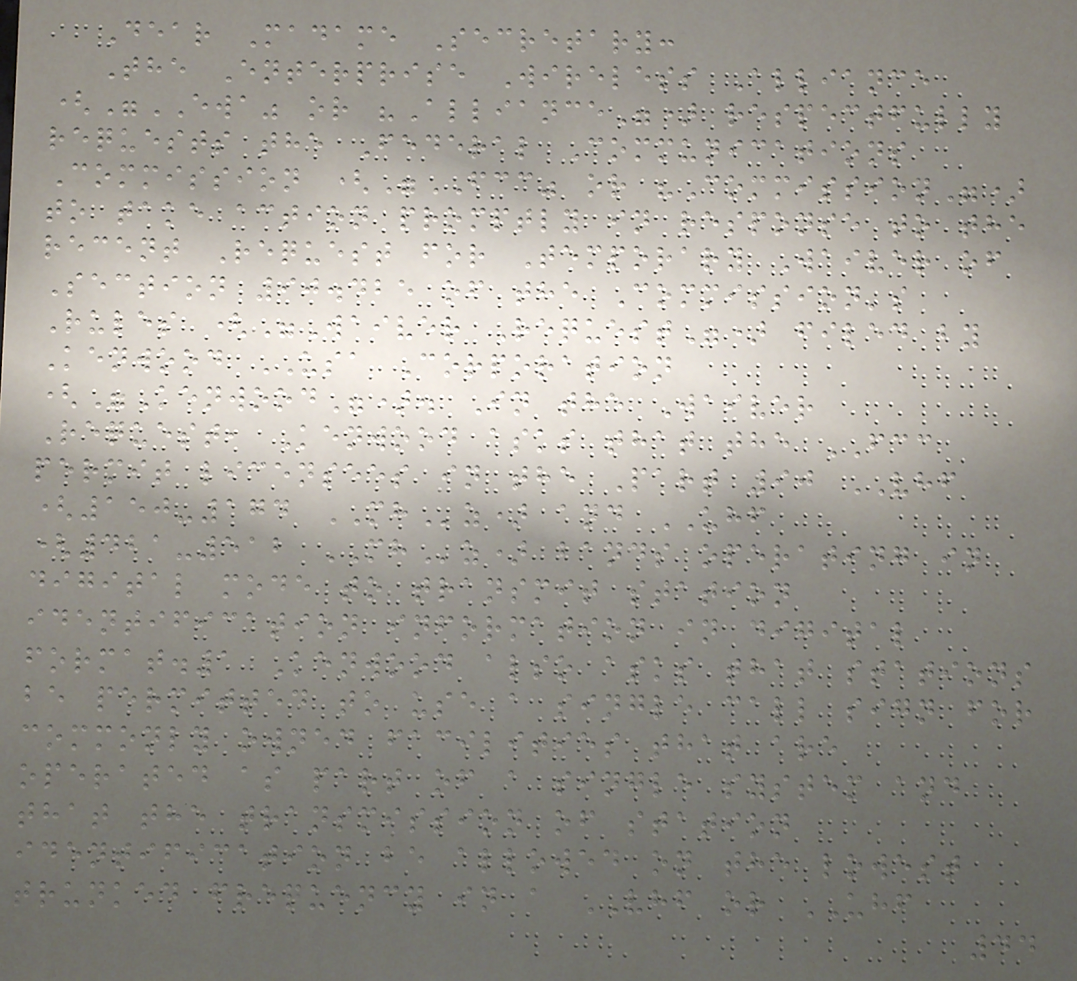Dear Madame Secretary:
The Enterprise Wireless Alliance
("EWA" or "Alliance") respectfully
requests the Federal Communications
Commission ("FCC" or "Commission")
to take action promptly in response to the
recent Request for Temporary Waiver of
Section 90.425 of the Commission's
Rules ("Waiver Request") filed by
Kenwood USA Corporation
("Kenwood"). In the Waiver
Request, Kenwood asks that the FCC
permit licensees in the Part 90 VHF
(150-174 MHz) and UHF
(421-512 MHz) bands operating in
digital mode to transmit station
identification information in digital
format.1 Kenwood also asks that stations
be permitted to use a single call sign for
commonly owned facilities that are
operated as part of a single system and
that the transmission of station
identification be allowed on the lowest
trunked frequency in a VHF or UHF
44
